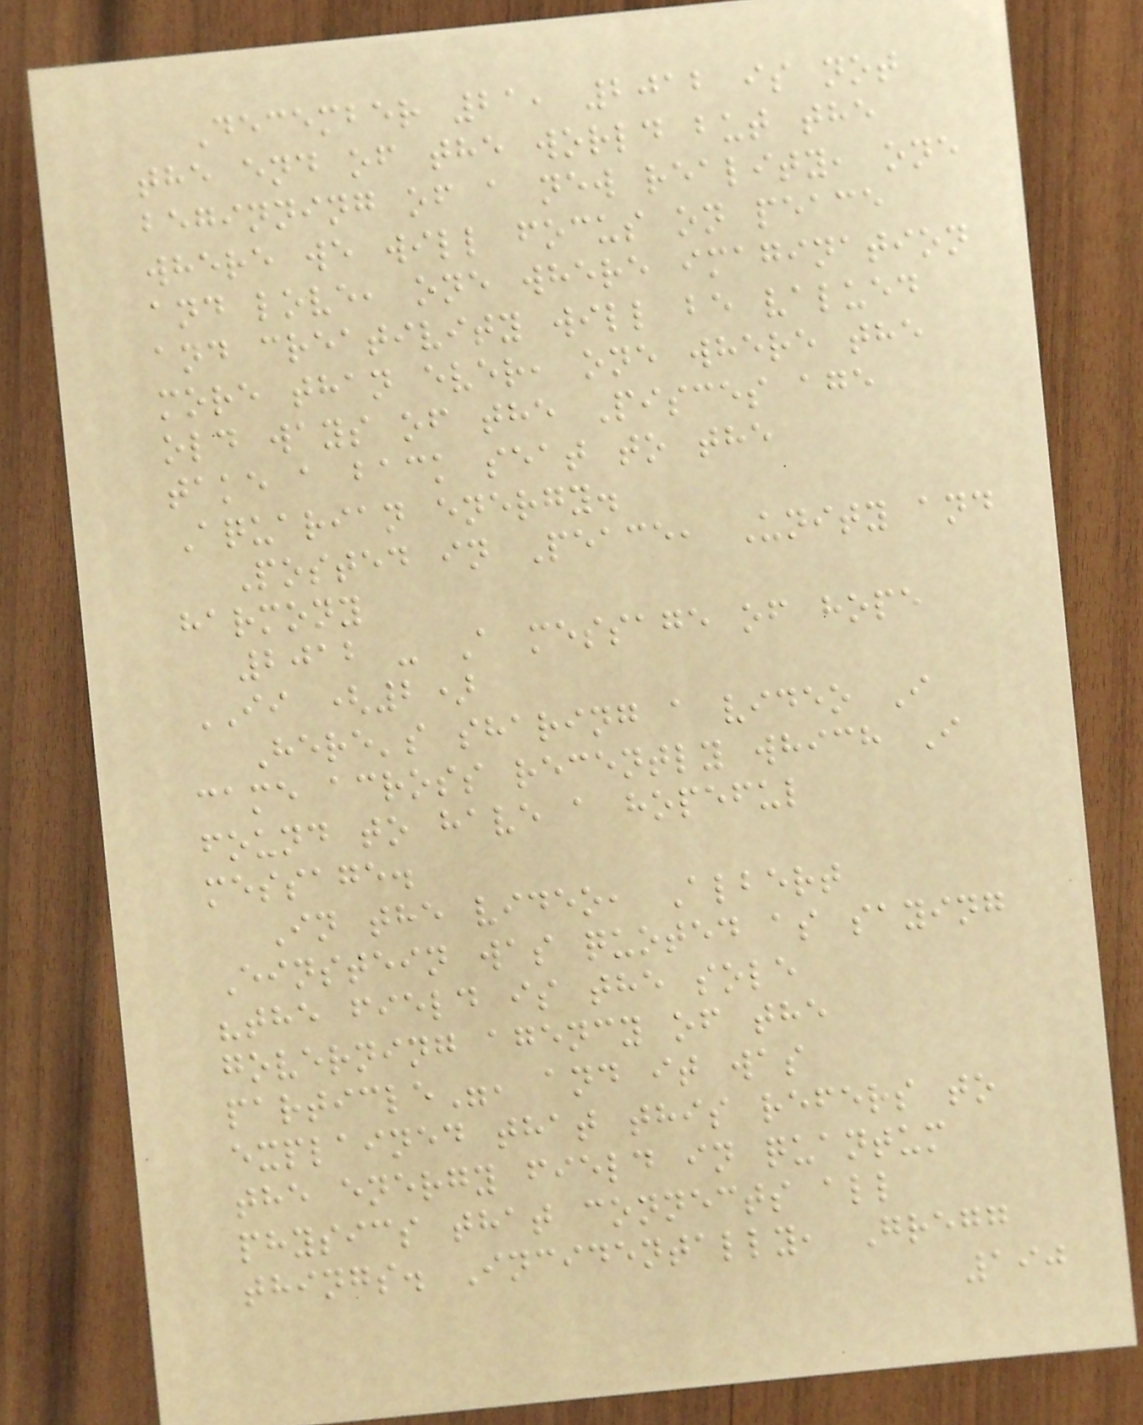December 21, 2012 is not
the end of the world but the
beginning of a new reality, one
where we will focus on peace
and love, one where imagination
and creativity will be valued
more than ever, one where the
old ways of the Pisces age
take a back seat to the
Aquarian energy.
Posted in Peace, Unity and
harmony
2012 - A message of hope
II (2)
Here's sharing a video I
came across recently which I
found to have a hopeful
message.
In the video, Albert
Einstein was quoted as saying
"the field is the sole
governing agency of the
particle", and it was
explained that this refers to
the energy field in quantum
physics that connects all
things. Incidentally, Gregg
190
